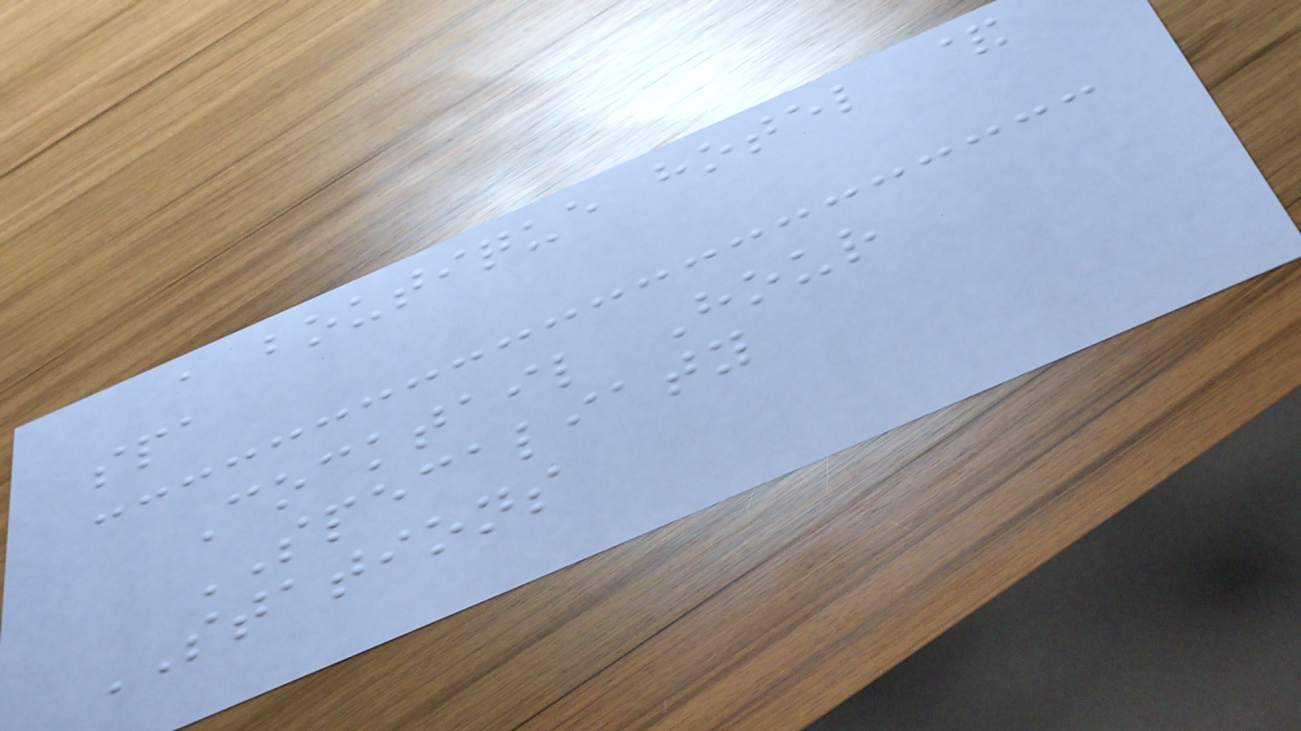a boutique hotel &
spa
Cocktail Hour
SPECALIATY
STATIONS
